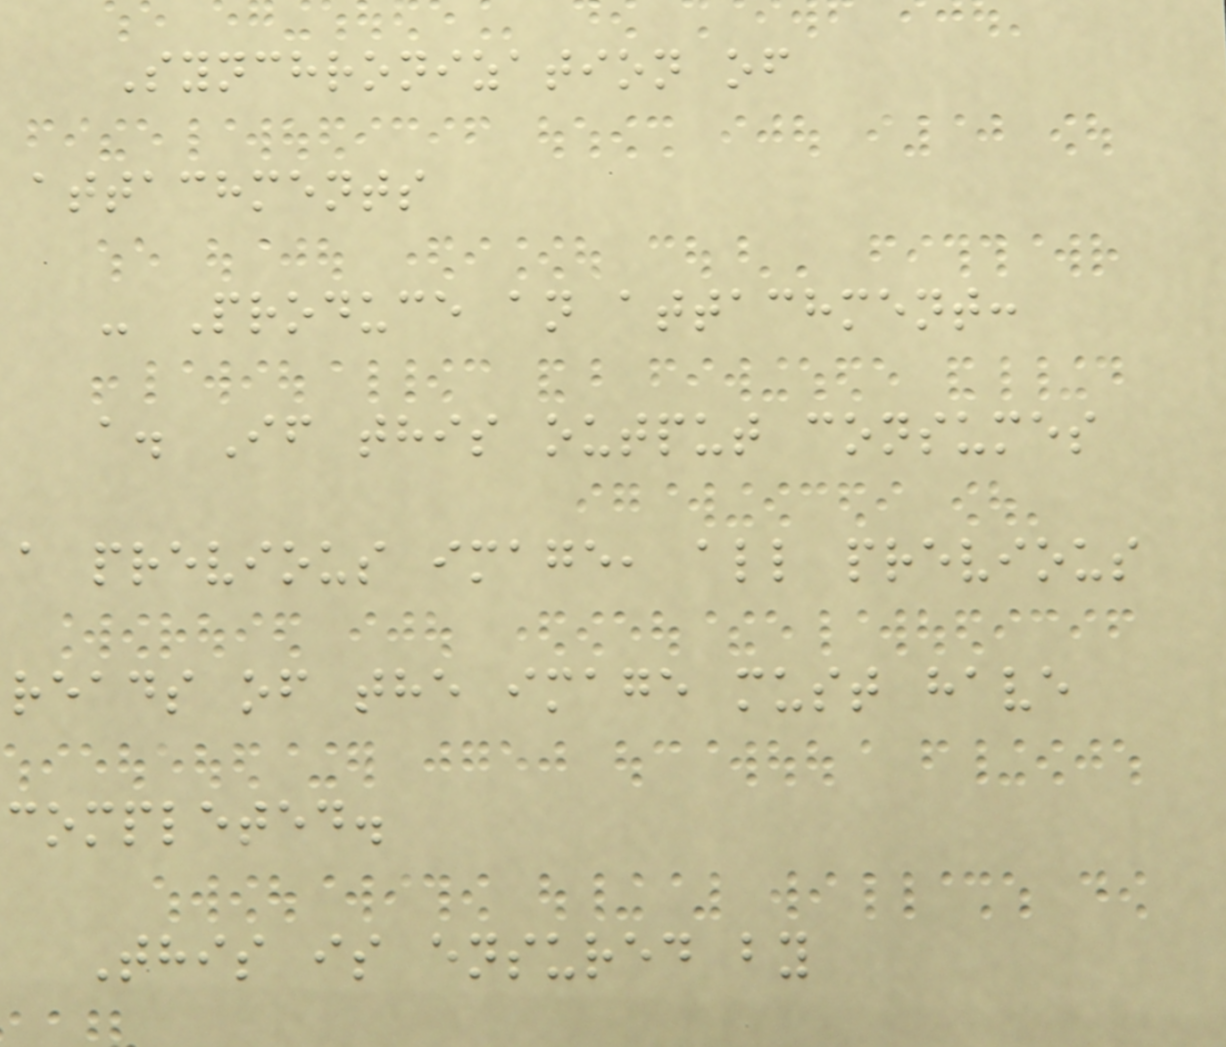Synchronization of
attachments
- Produce an attachment:
a. If this output consumes
a previous image, all previous
reads of the image must have
completed.
This is ensured by
